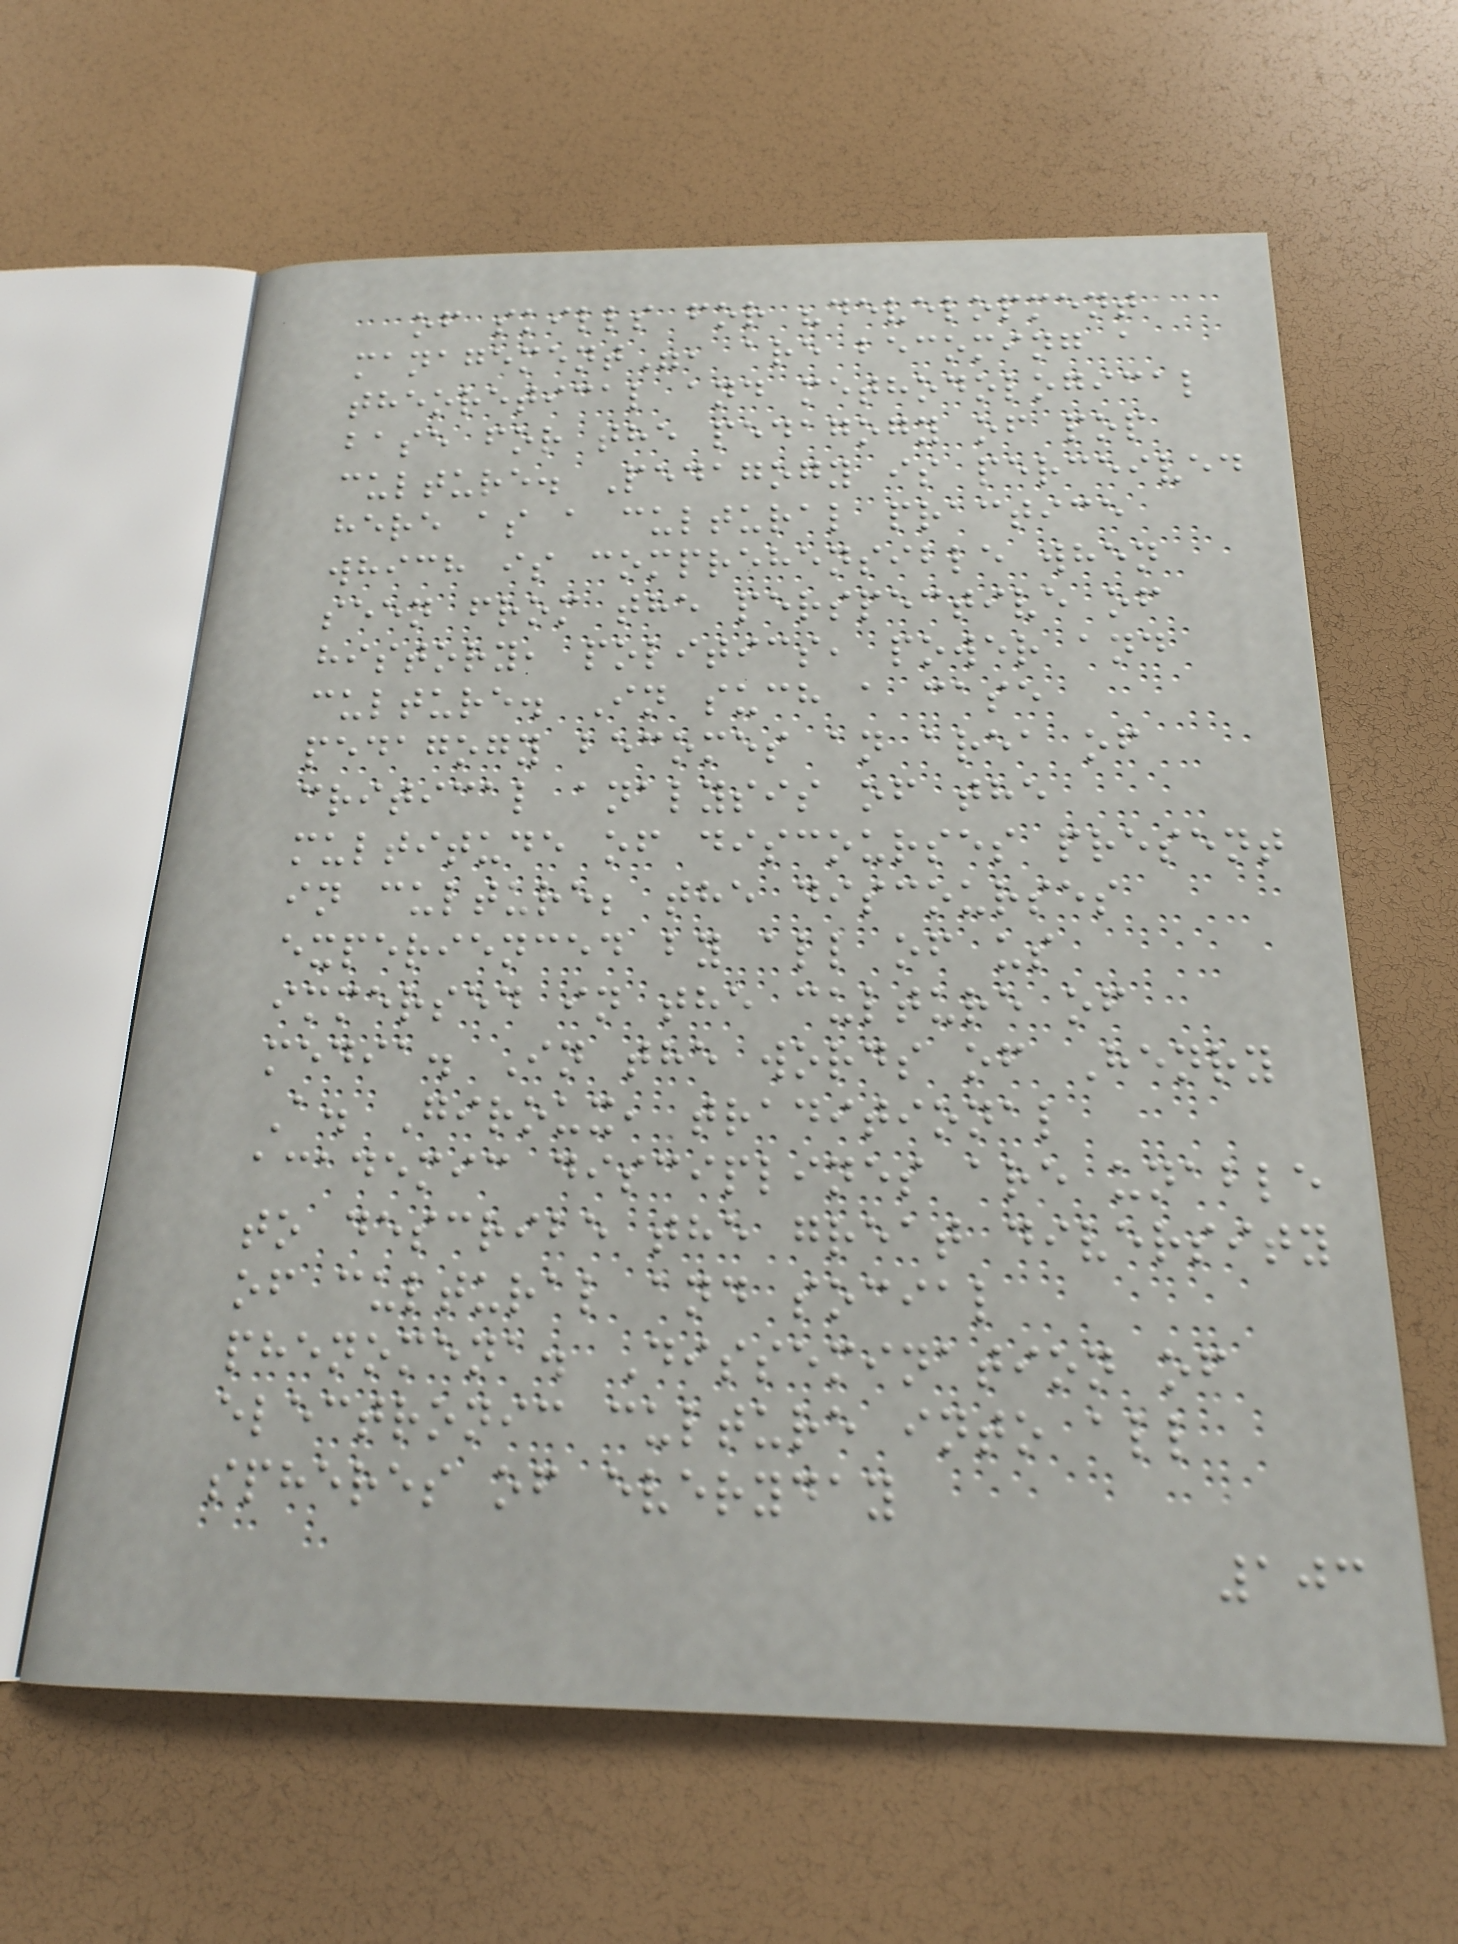of skills for "development
management", are becoming a
theoretical and methodological
base for the pedagogy of pop
culture. Pedagogy is perceived
here as a cultural practice
which is comprehensible when
seen from the perspective of
history, politics, power and
culture. In such a case
pedagogy becomes an area of
critical analysis of the
multitude of discourses present
in culture; the discourses
experienced by all of us
immersed in the culture of
media. In the words of Henry
A. Giroux, traditional
academic disciplines are unable
to describe the great diversity
of cultural and social
phenomena. Dissemination of
electronic culture into all
spheres of everyday
103
